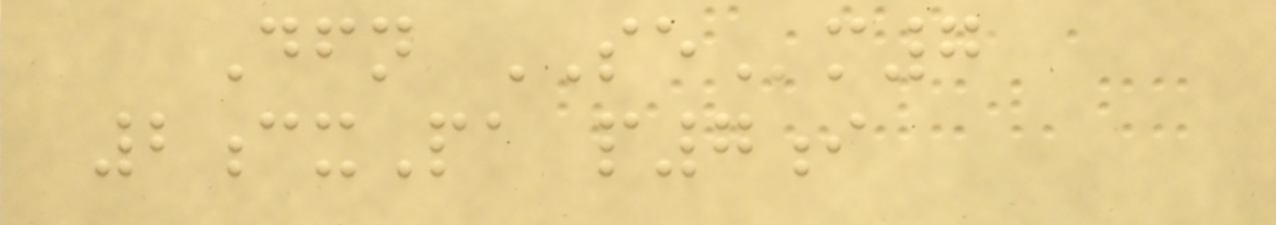Dfn SEm7
2cxPa p7i
